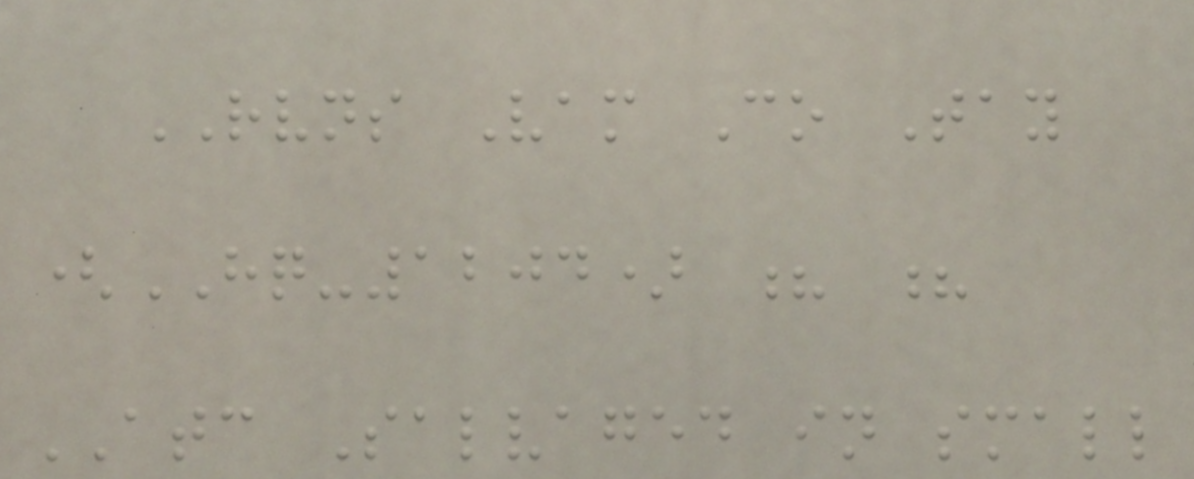RVNS Vam Co Tay
(HQ-1204) ? ?
ATC Salvaged in small
